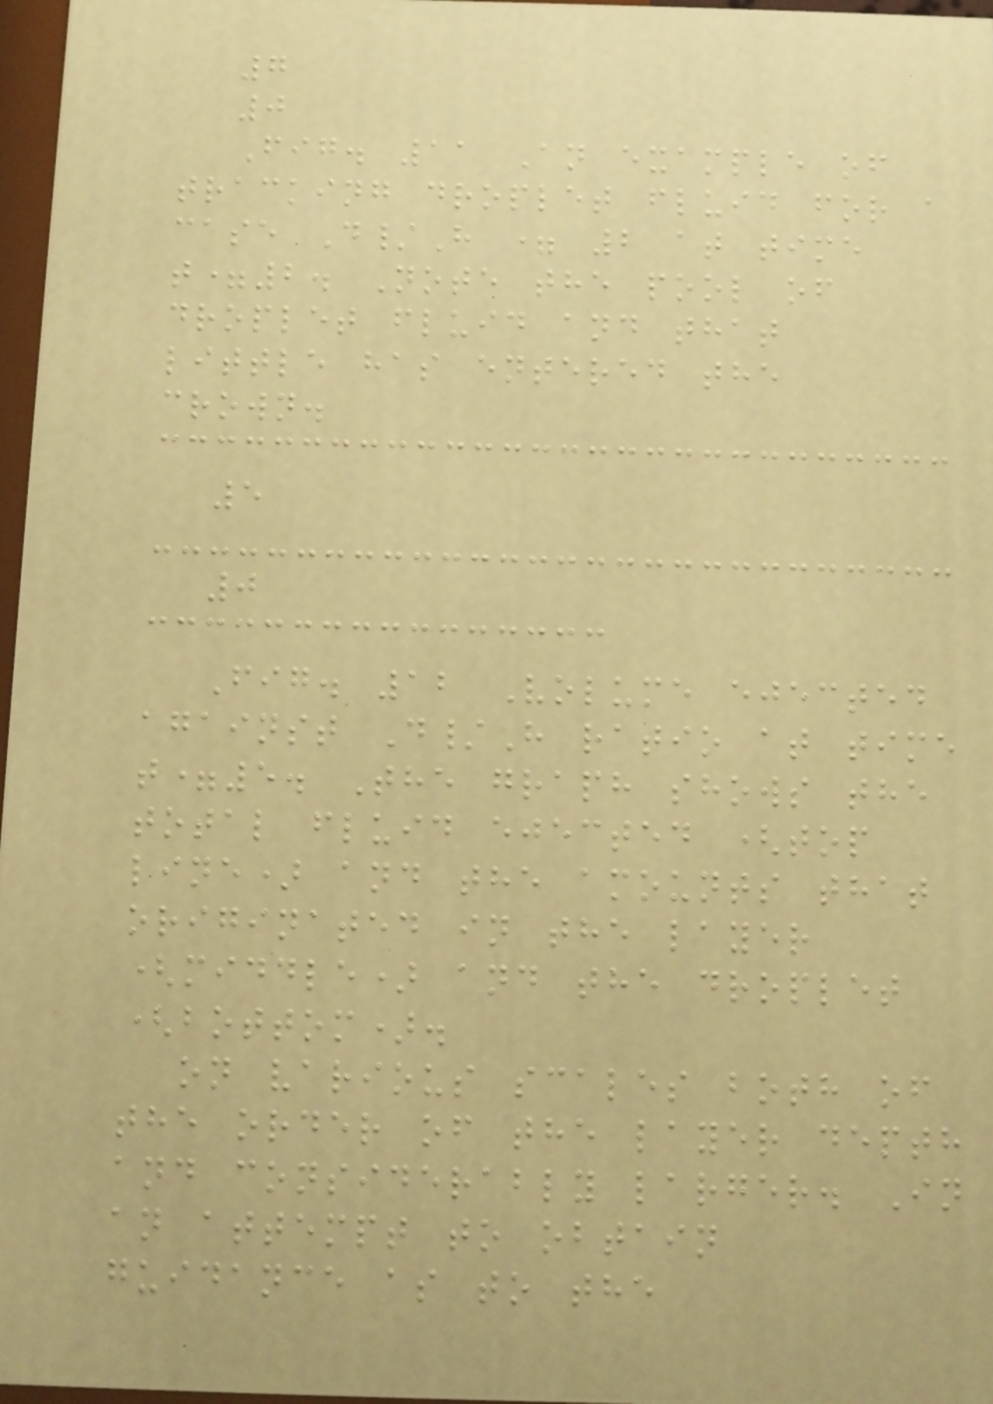7
0
Fig. 11 An example of
tracking droplet fluid for a
case D/H = 2 at time
t=2. Note the pool of
droplet fluid and that
little has entered the
crown.
5
0
Fig. 12 Volume ejected
against D/H ratio at time
t=5. The graph shows the
total fluid ejected (top
line) and the amounts that
originated in the layer
(middle) and the droplet
(bottom).
on various scales both of
the order of the layer depth
and considerably larger. In
an attempt to obtain
guidance as to the
